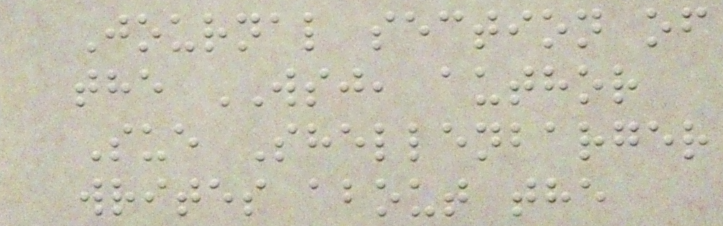Journal section of
the WSJ, author
Sue Shellenbarger
writes about the
